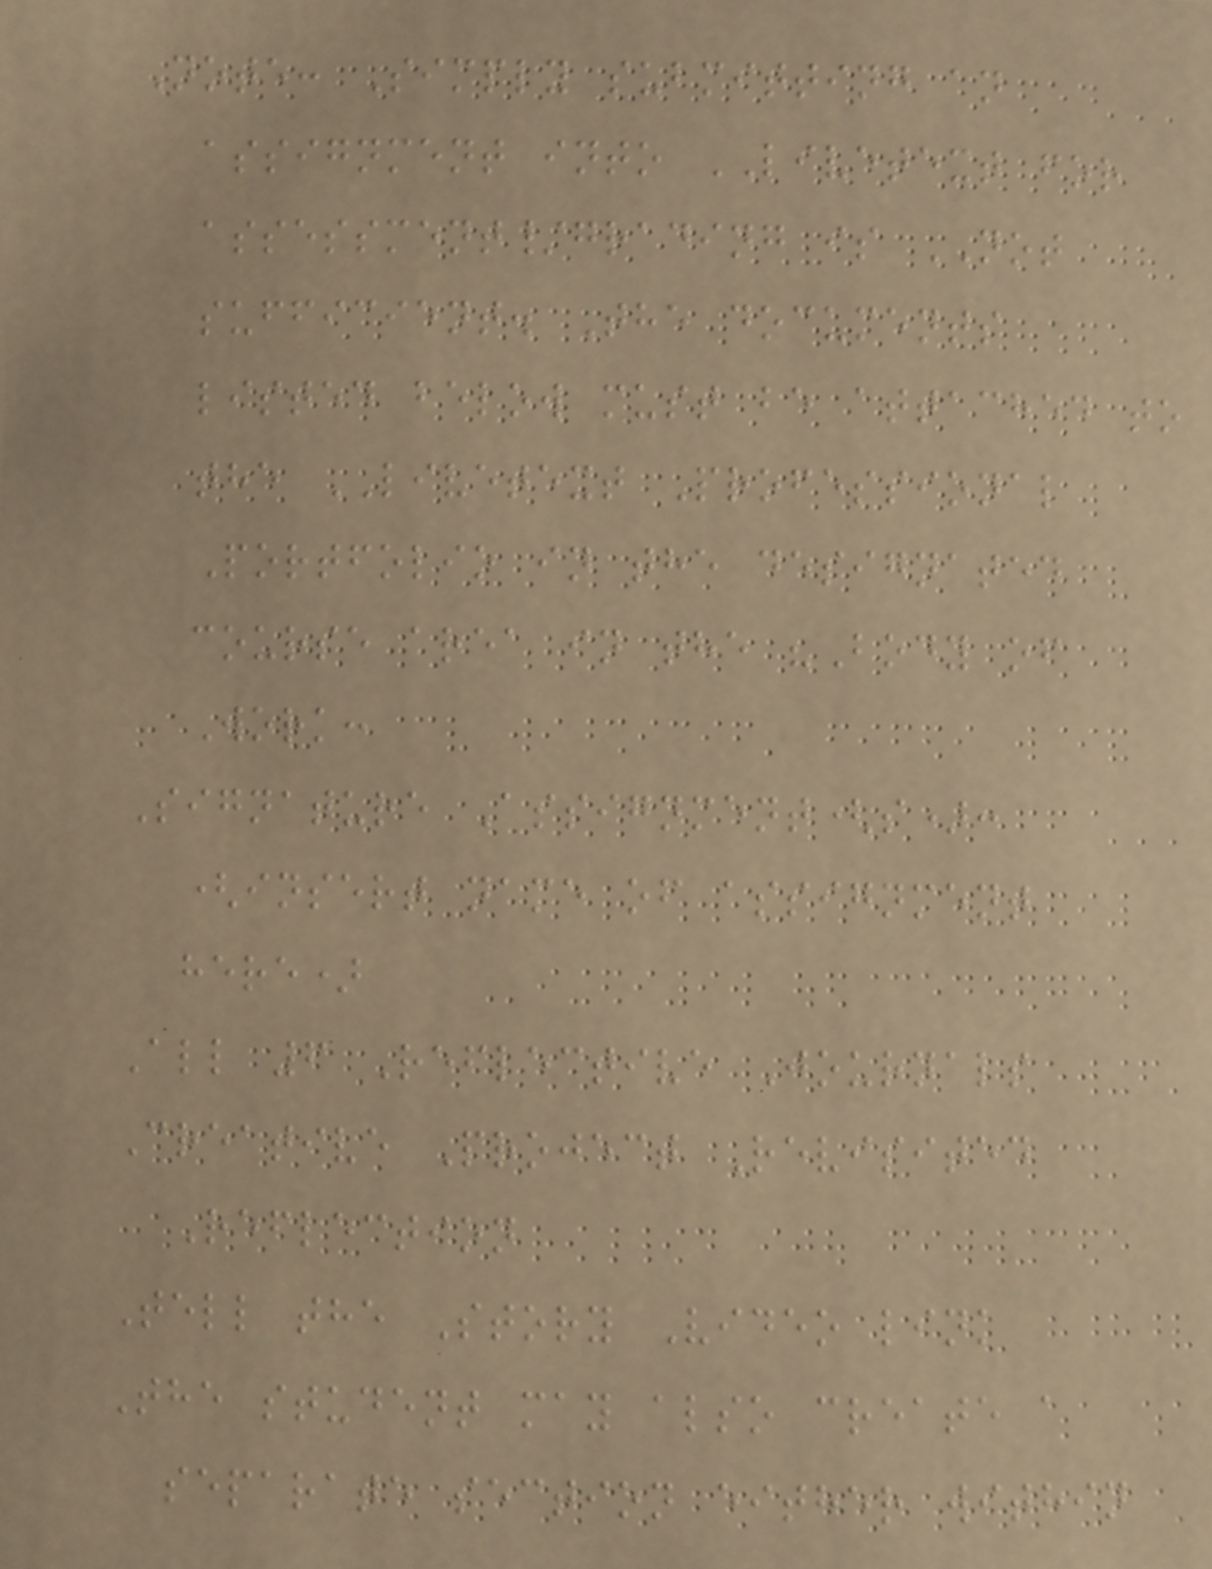Note: Simply submitting an
assignment into LIVETEXT for
assessment/grading is NOT
sufficient. The documents
listed below must be attached to
the LIVETEXT Professional
Portfolio in the designated
course area in the "Body of
Work:
Signature Assignment(s):
(insert name of assignment
here)
All 6 Reflective Journals
Creative Project Revisited
Reflection
Tell the Story Video link
The student may also create a
separate section either within
